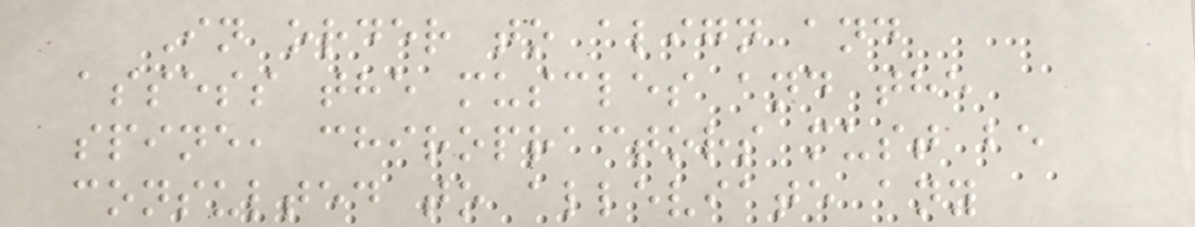In order to align and
assess the muscles and the
spine, chiropractors must be
consulted to alleviate any
